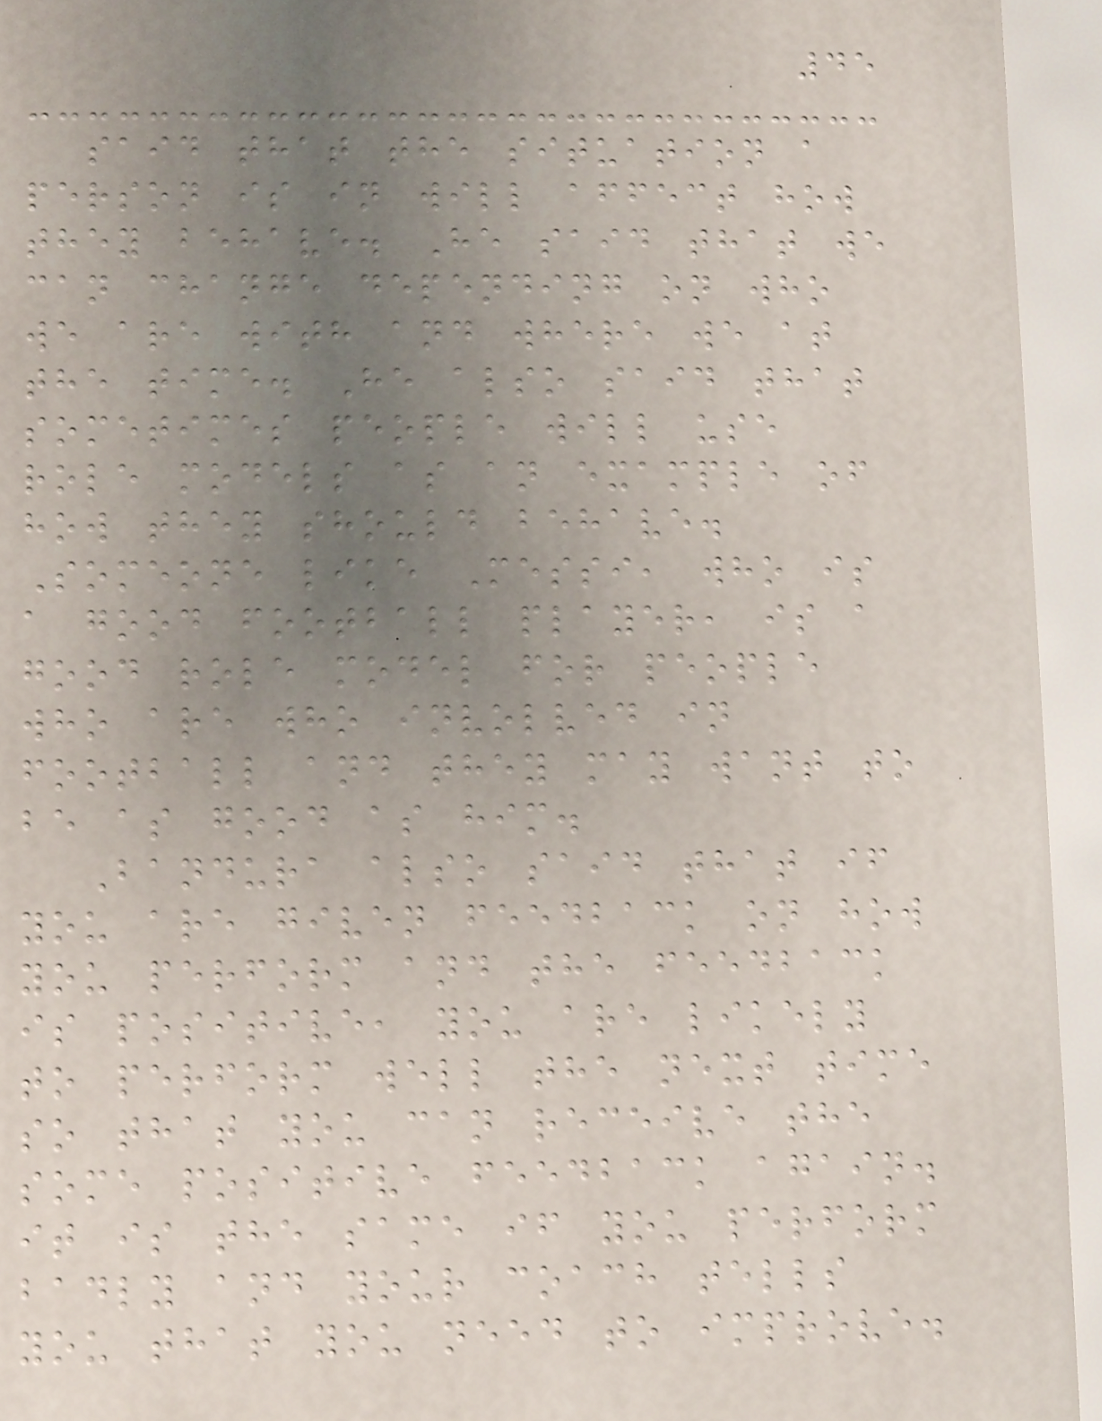45
said that the situation a
person is in will affect how
they behave. He said that we
can change depending on who
we are with and where we at
the time. He also said that
sometimes people will use
role models as an example of
how they should behave.
Someone like Messi, who is
a good football player, is a
good role model for people
who are who involved in
football and they may want to
be as good as him.
Bandura also said that if
you are given feedback on how
you perform and the feedback
is positive, you are likely
to perform well the next time
so that you can receive the
some positive feedback again.
it is the same if you perform
badly and your coach tells
you that you need to improve.
